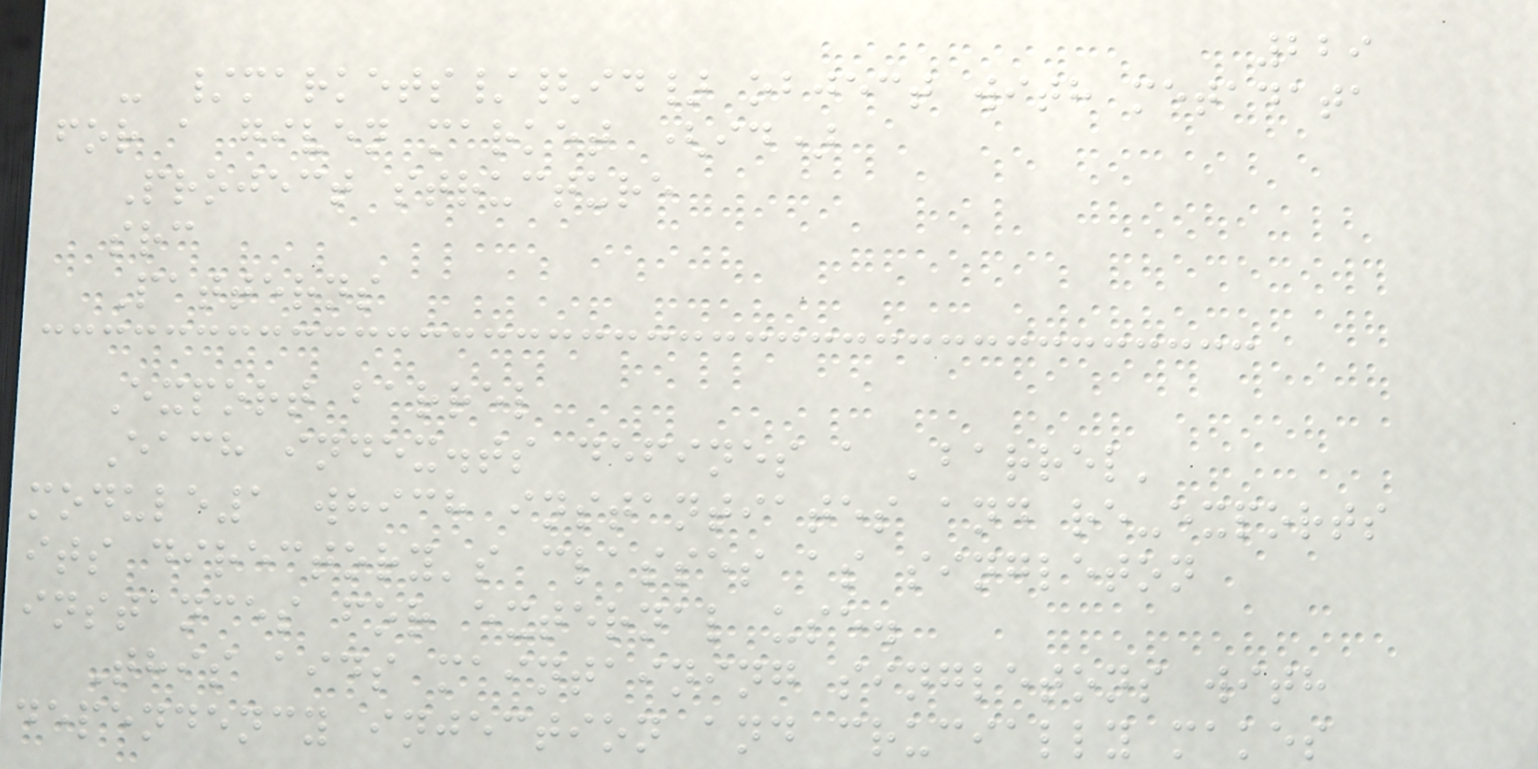229
- /markets/{id} object with metadata
for a given market (id)
Project structure
src
Patterns
Export barrel
Each index.ts defines a 'barrel'
module1 which instantiates and re-exports
its directory's classes as singleton
instances for external use.
This aids maintaining singletons with
dependency injection and crucially makes
